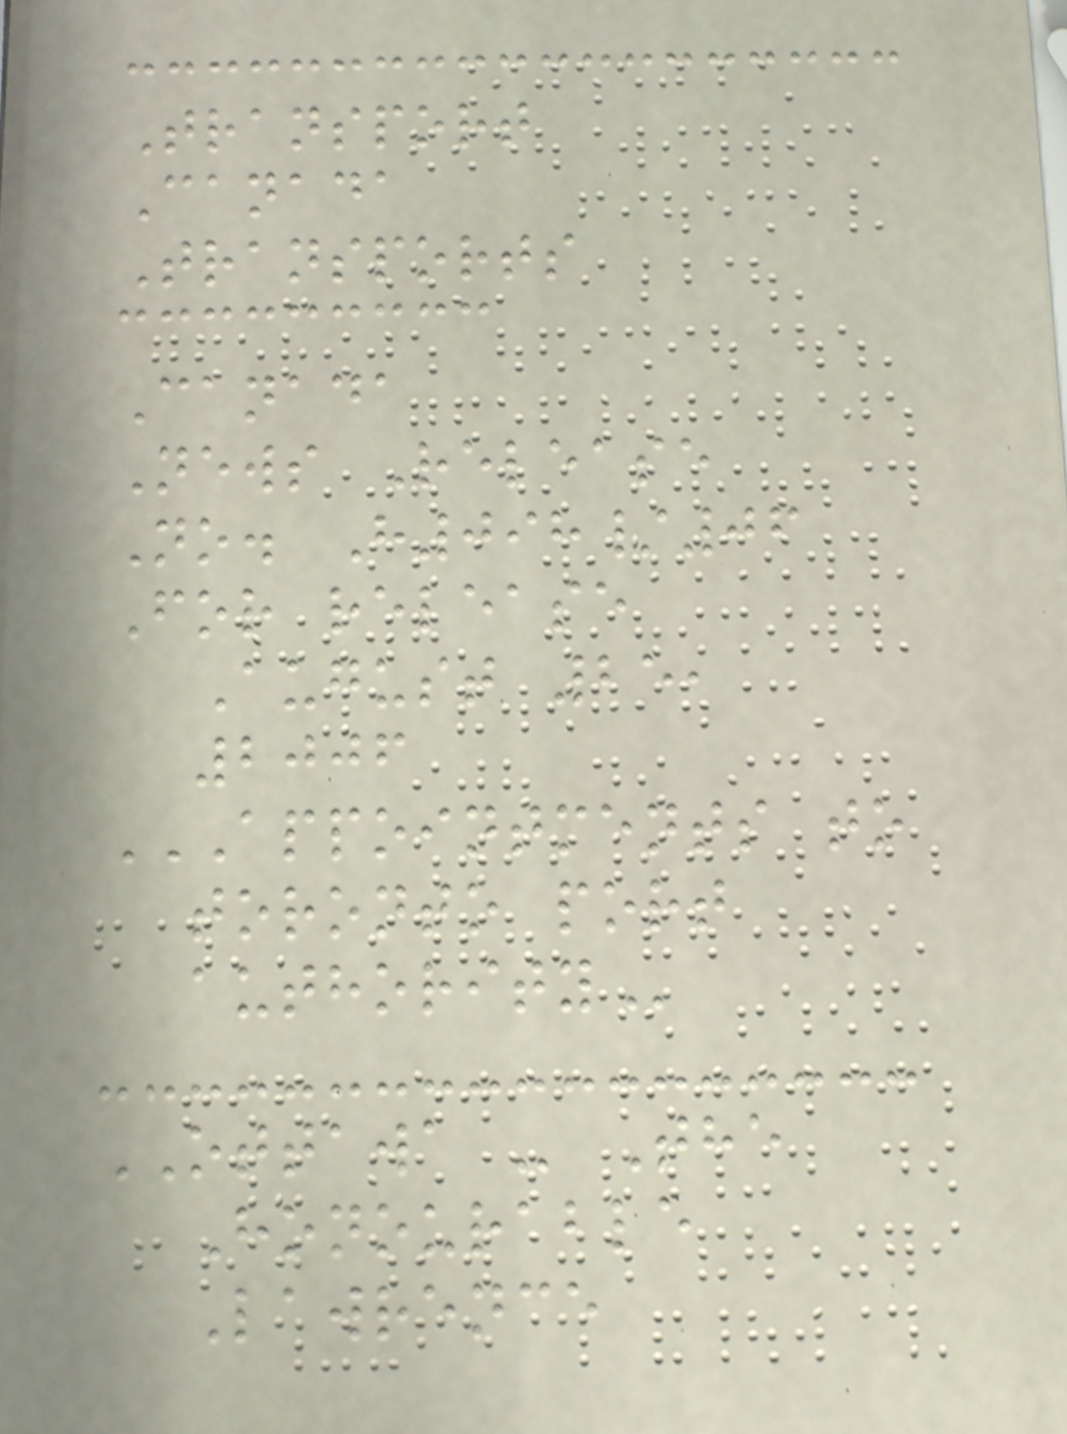Transport
Canada
Transports
Canada
News Release
No. H098/06
For release
August 25,
2006
APPOINTMENTS TO
TORONTO PORT
AUTHORITY
OTTAWA - The
Honourable
Lawrence
